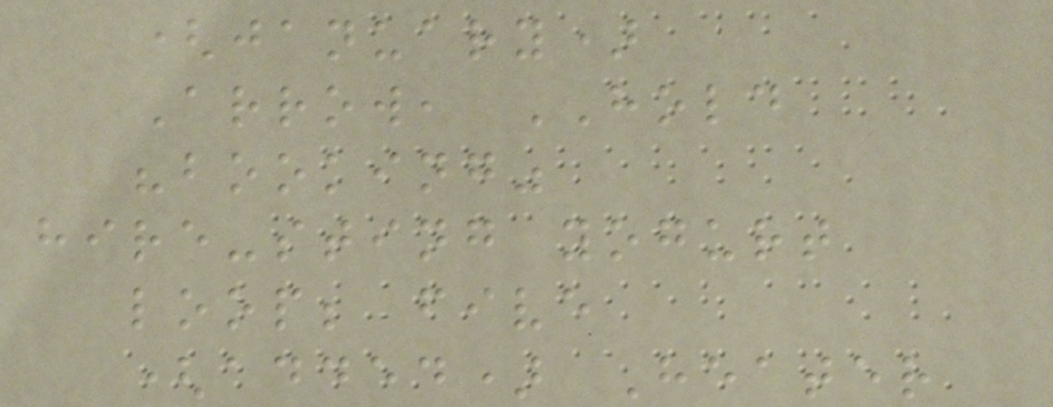(january)
Arrow, HOLD
"booking"
hire-sting yogurt
loop; five
(added) Heater
